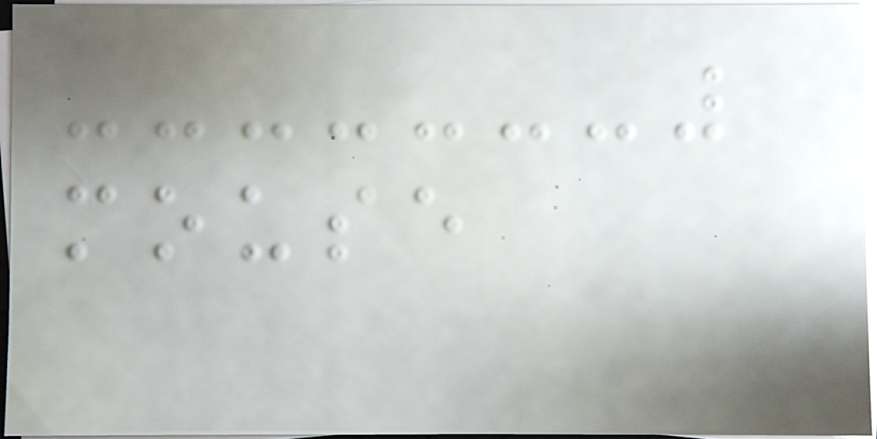mouse
